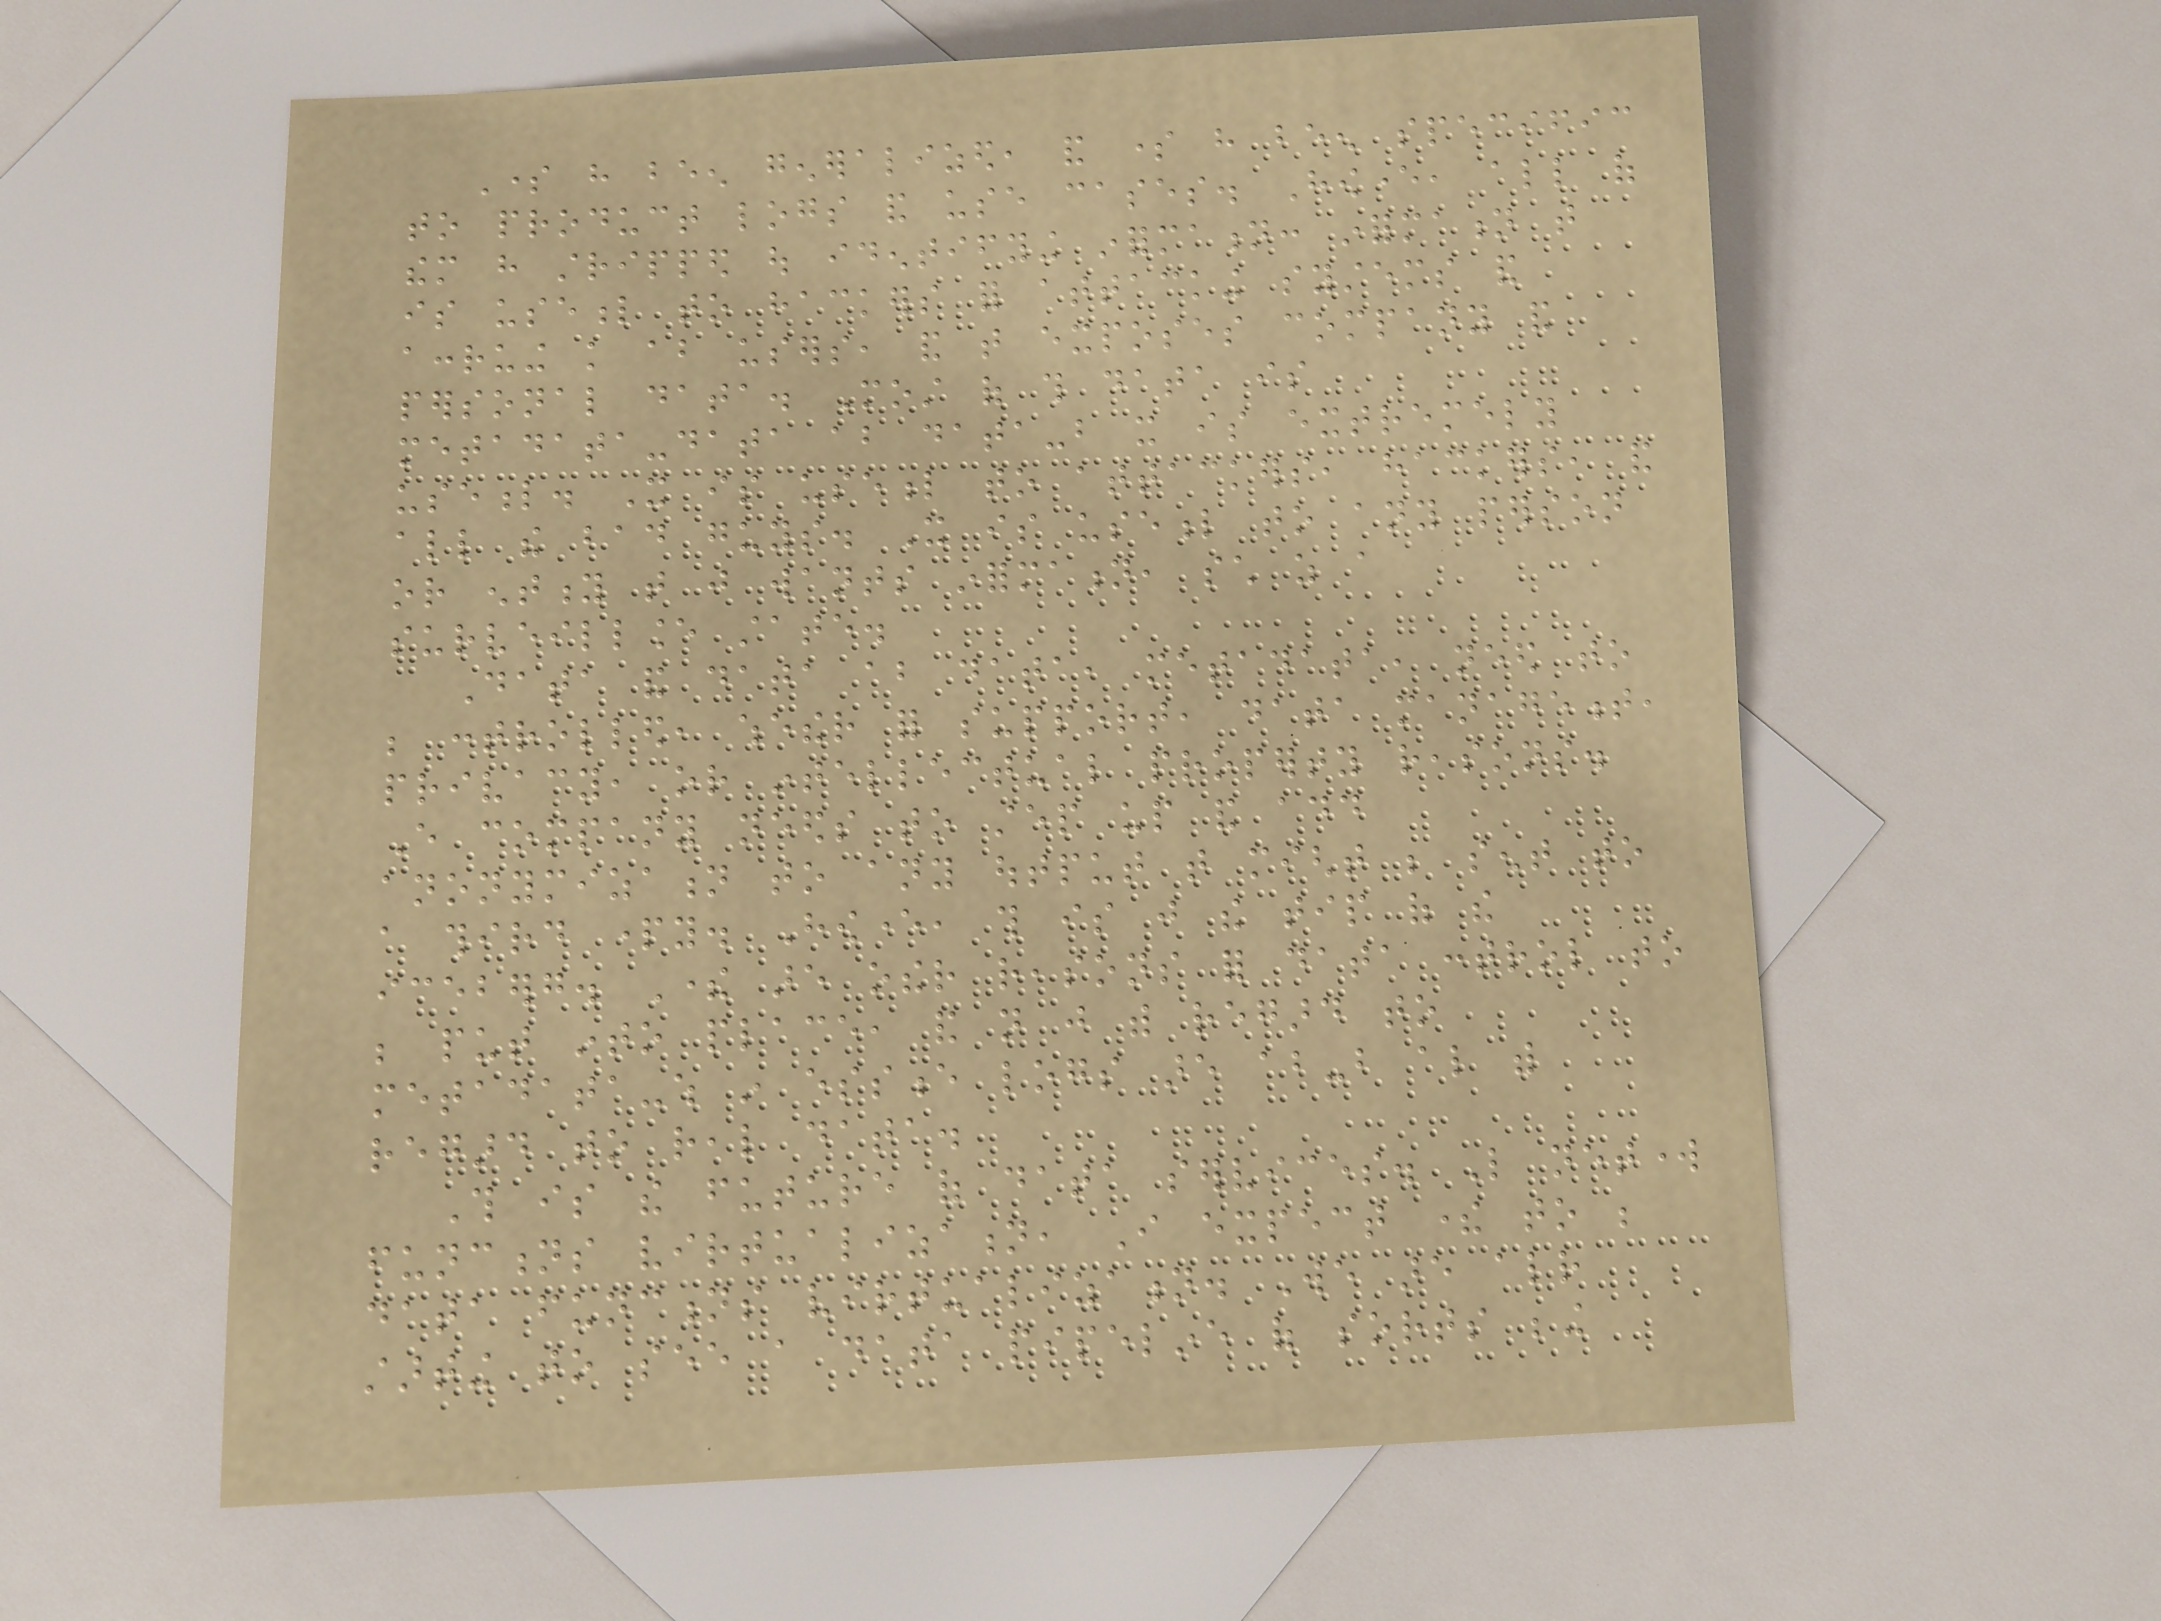Some have been generalized, and some have been specific
to product logs and use cases. However, all of
them have stripped out identifying information: information that
is useful to hackers for attacking systems and
accruing knowledge about users, and that exposes company and
personal data. Most of this data is
metadata-data about data-but it is extremely
useful. It is useful to attackers, hackers, and
all the bad guys. It is useful to any person
or entity that just wants information, such as a
surveillance state.
Data and data about data, metadata, need to
be controlled, whether for support, data management,
privacy, or intellectual property reasons.
Every company needs to step up and add
anonymization to any output that might be sent to
a third party. However, this is just the tip of the
iceberg. There are other reasons for data control to
be put into place, and not just with regard to
metadata-which in essence logs are about-but also with
regard to real data.
This is the future of data services. Like network
functions virtualization, I expect there to be
data functions virtualization. We are already
starting to see a data pipeline of sorts being
